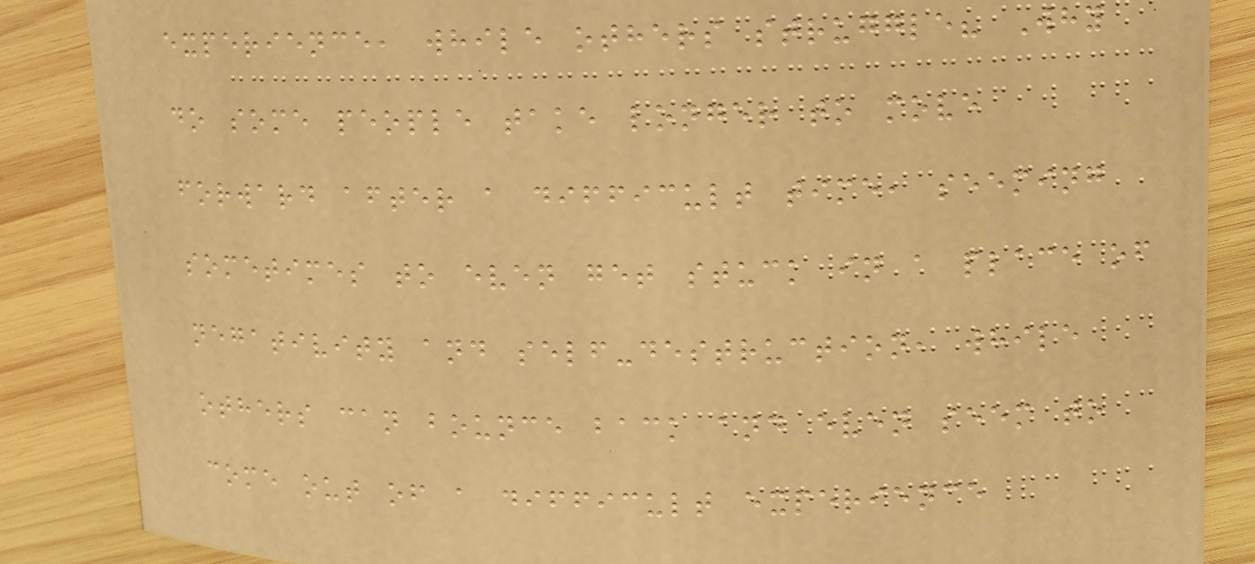experience, while others struggle? Why
do some people take longer to move
forward after a difficult time, seeming
sometimes to even get stuck in a place of
negativity and self-destruction, while
others can bounce back and even seem to
come out of a difficult experience
